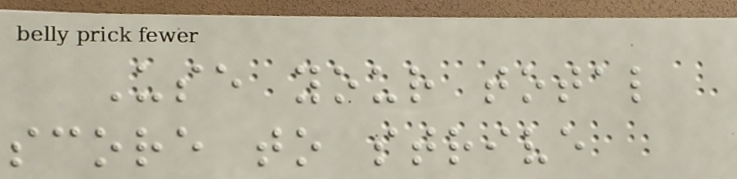Use your total
score to strive
